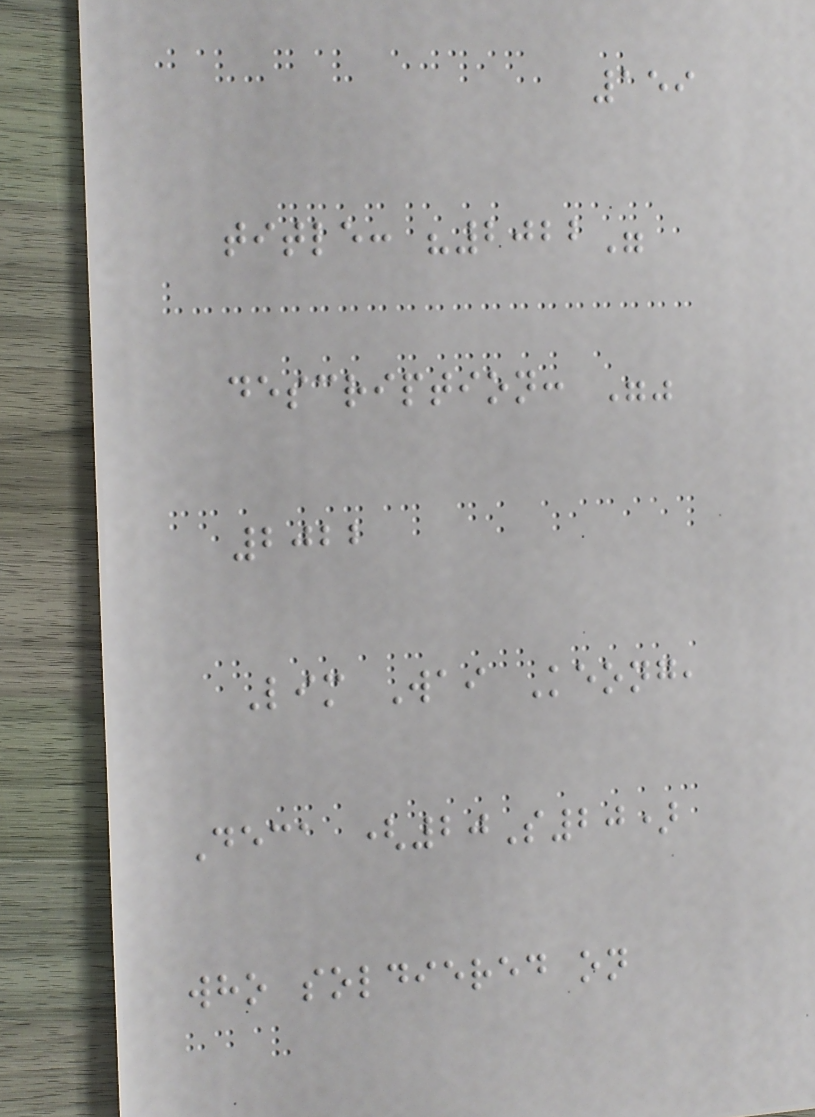159
title: "2022"
description: ""
2022
Lim Wai Keong,
Deca (20S20)
who soldiered on
